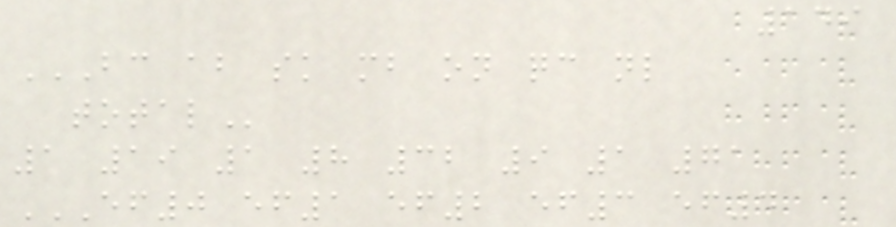149
BC AB SK MB ON QC NL
TOTAL
1 19 1 8 32 9 1 71
EF0 EF1 EF2 EF3 EF4
